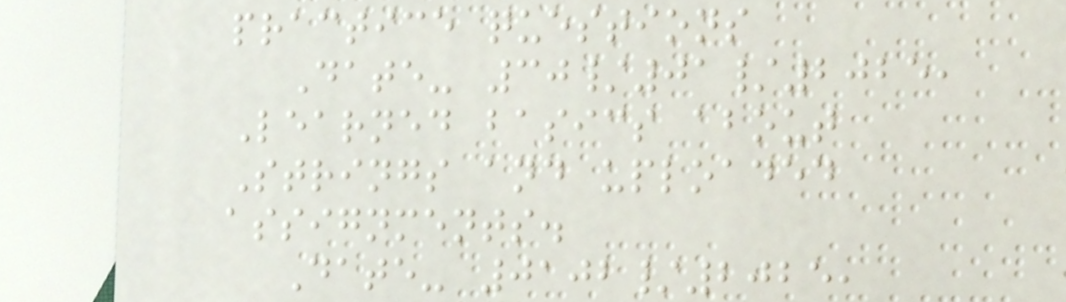practice questions
Date- 30/01/2025,
Learned basics about
Strings and uploaded
assignments.
Date- 0102/2025,
